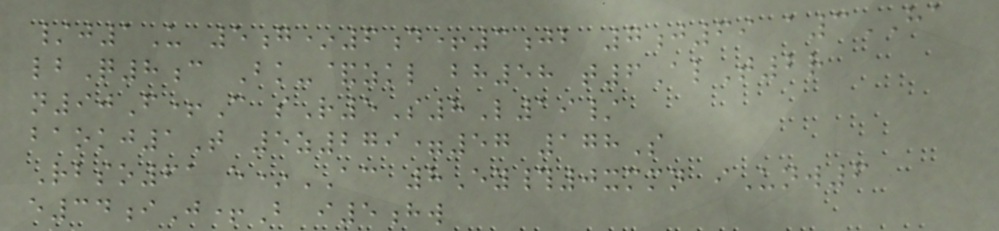/j1U 5g*6d+3jb 7j69 a3HA
lbQ8c Bk-&zkl bh58 t6AlT2r
n90F+C sR5S8L19/
baokj1T 5z279=57 178S
Rbso61 e*AC 8Ey#0xmmn iUnw6
e34iJ+B i5hw
